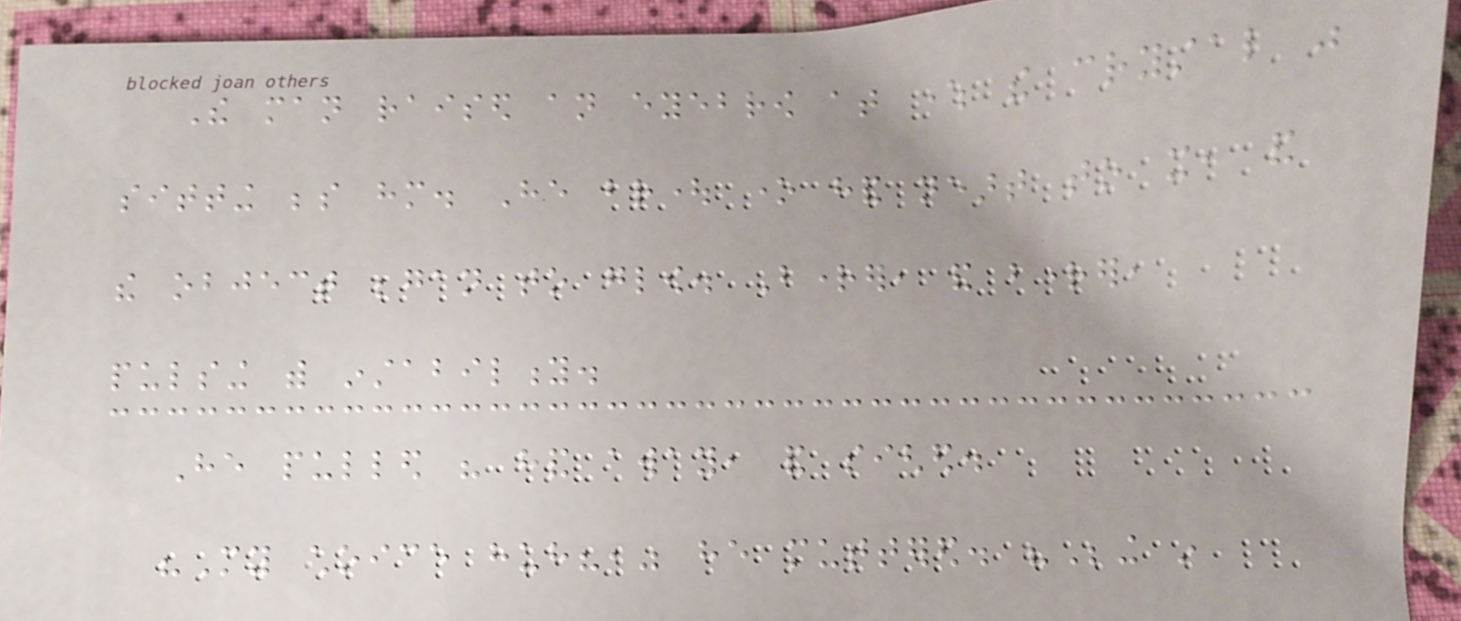The man raised an eyebrow at where the crystal was
sitting beside him. He brought one hand neart to it, and
the object began to glow. Brighter, and brighter,
pulsing with instability.
He pulled his hand away, and sighed.
"My choice huh?," he muttered. "Being in
